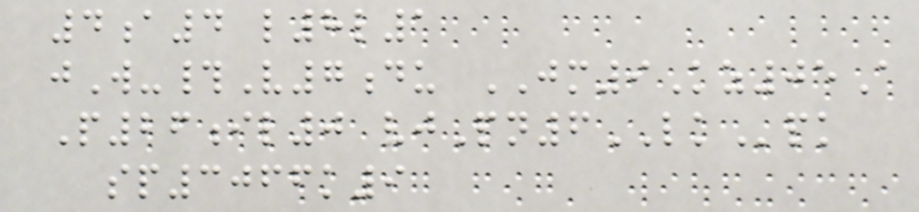4a4 l8l1
jW-#V7du JM9Kz05A
P26il0 vjPn6LKpk
sp3066k9
